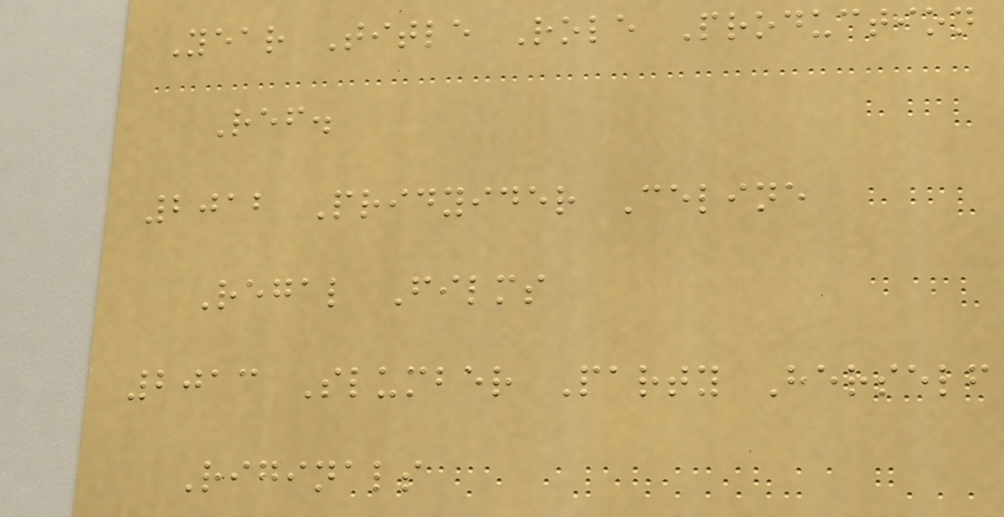Year Title Role Production
Ref.
2012 Pridyider Celine
Regal Films
2013 Slumber Party Herself
Riginals
